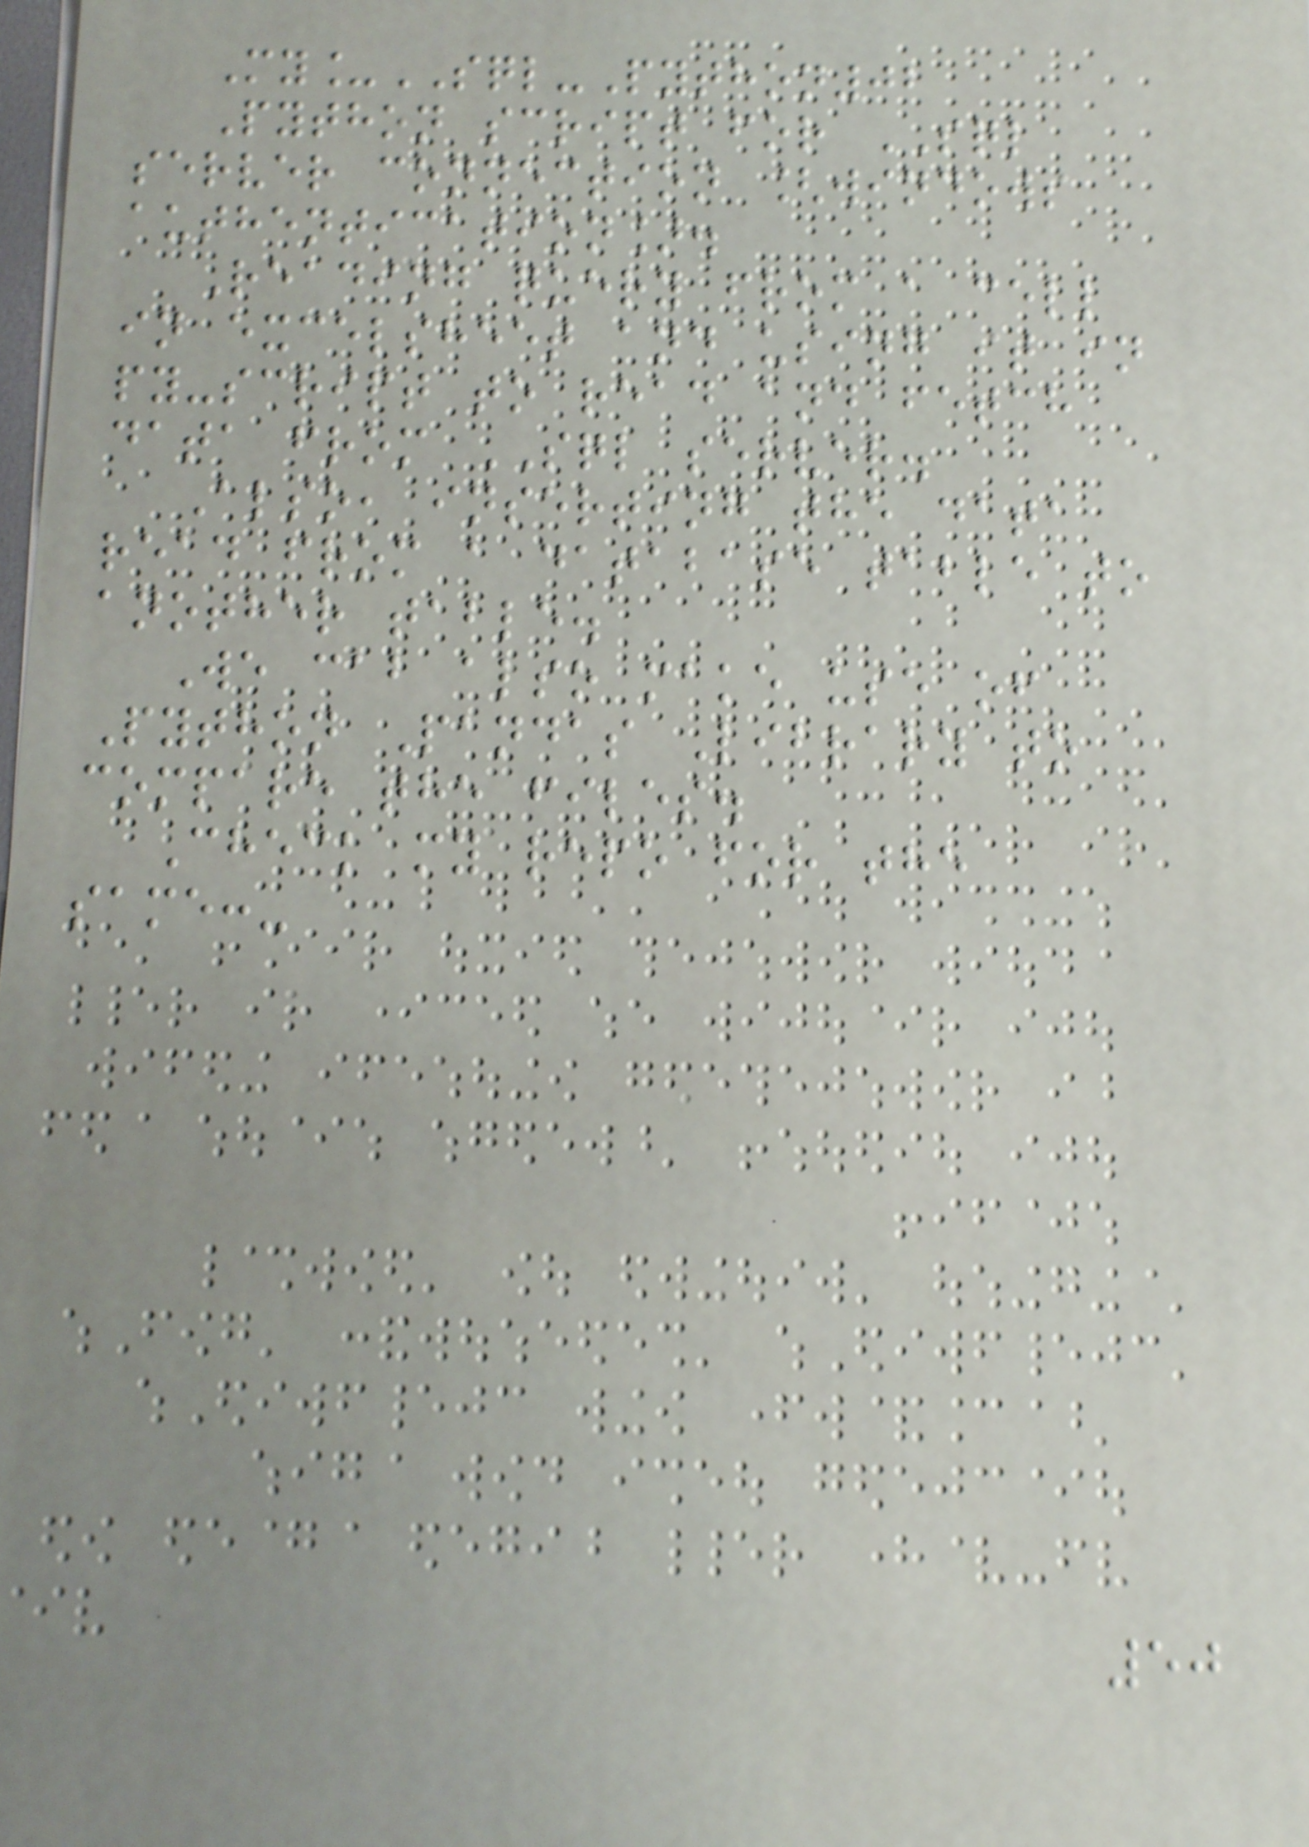My_SQL-Python02
Python script for SQL
server connection [windows
authentication].
Reading query from a cell
in excelsheet and using it in
py-script to read and fetch
data from SQL server.
Also, inserting the data
read from a database table to
another table.
We cab also make use of
Python Pandas Library to
compare the files.
Check my repo for the
same:-
50
